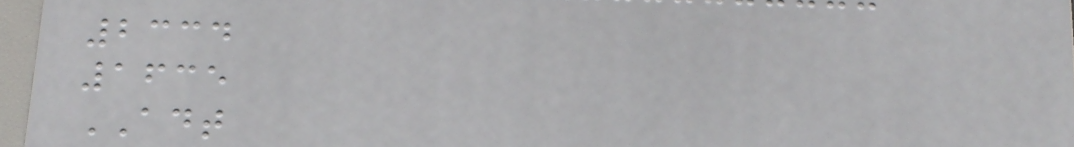2334
1635
ADT
